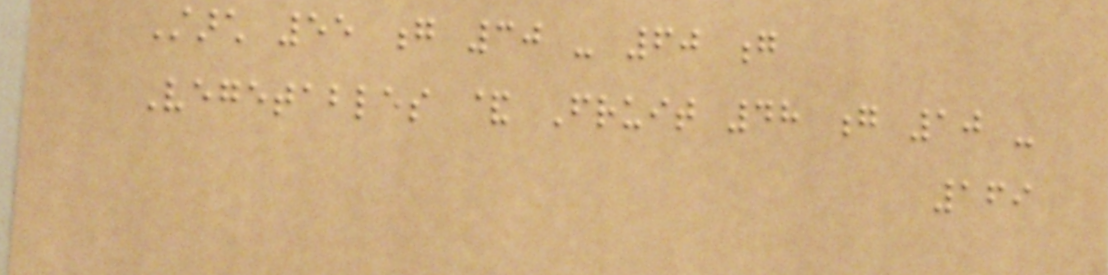Starch 55 g 30 - 60 g
Vegetables & Fruit 48 g 10 -
169
